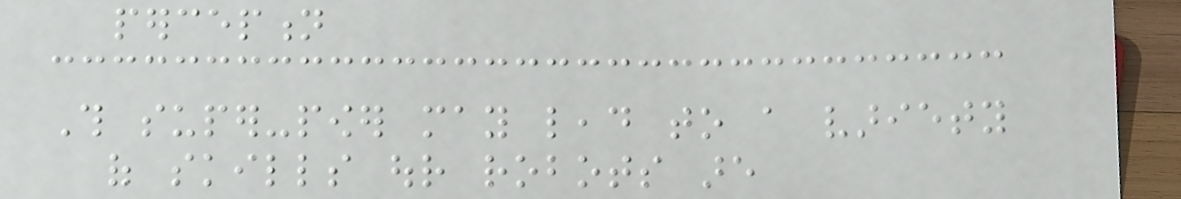perception
This super-power may lead to a variety
of skills our robots are
